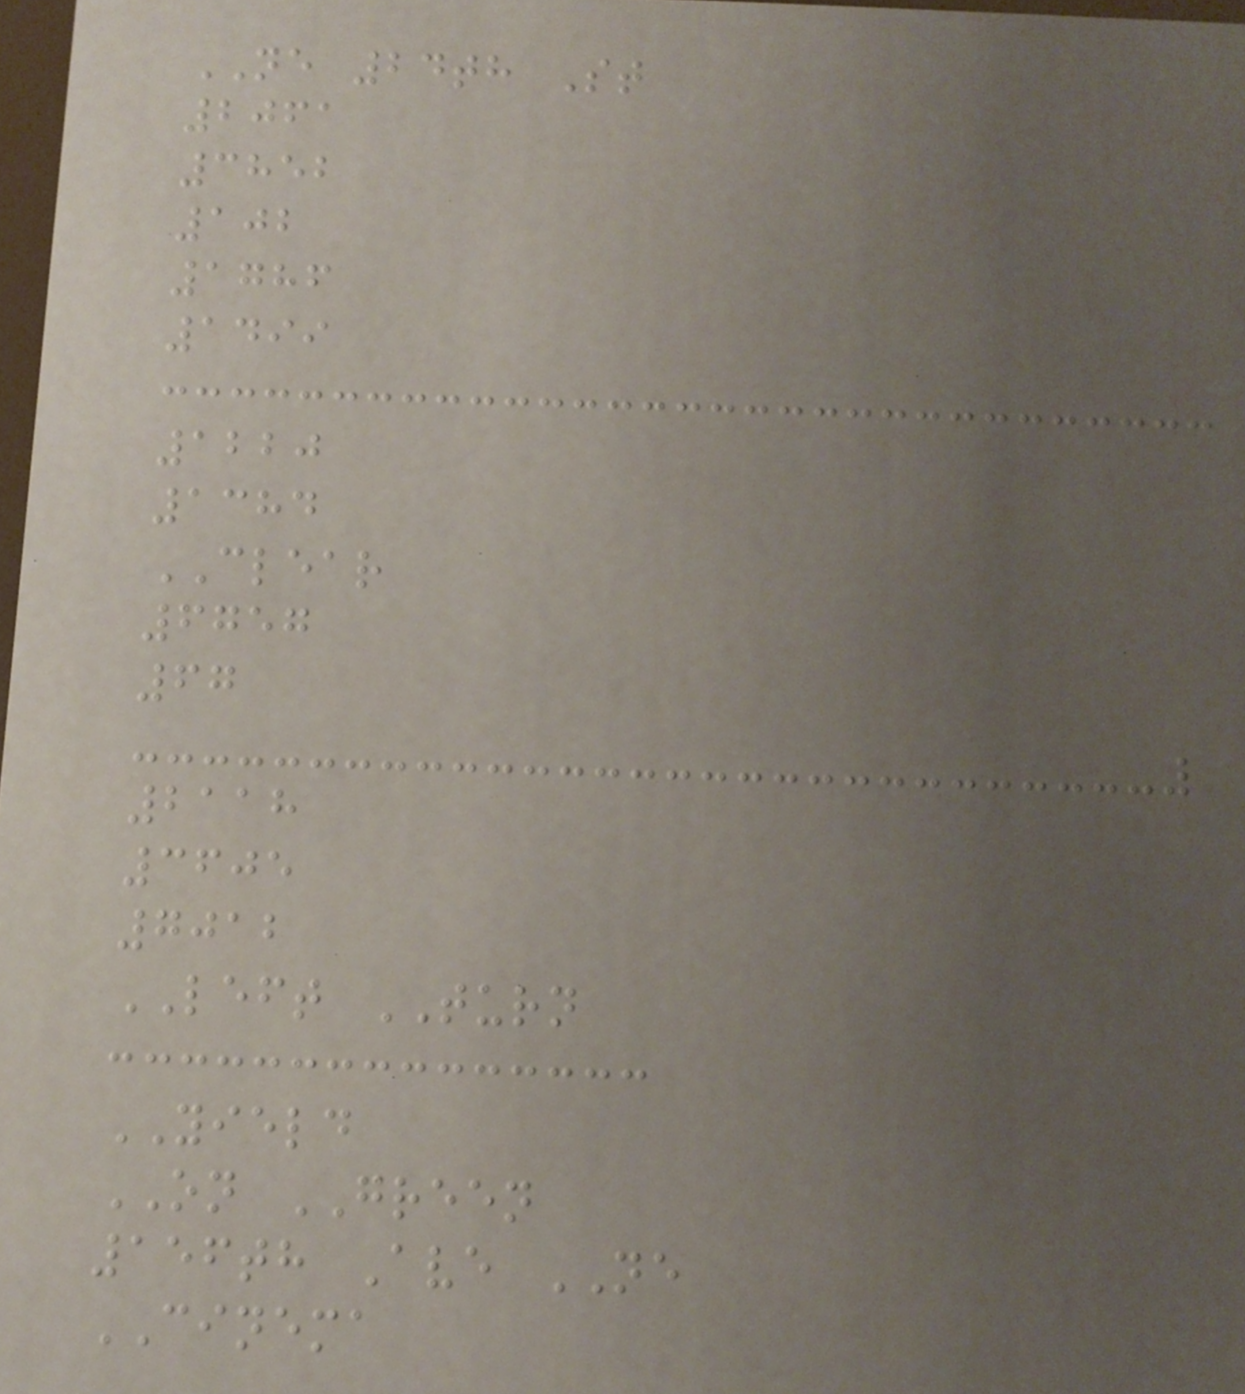NE 24th St
2061
3852
102
1786
1499
1220
1384
CLEAR
6757
67
2118
3605
7012
LEFT TURN
YIELD
ON GREEN
156th Ave NE
CINEMA
